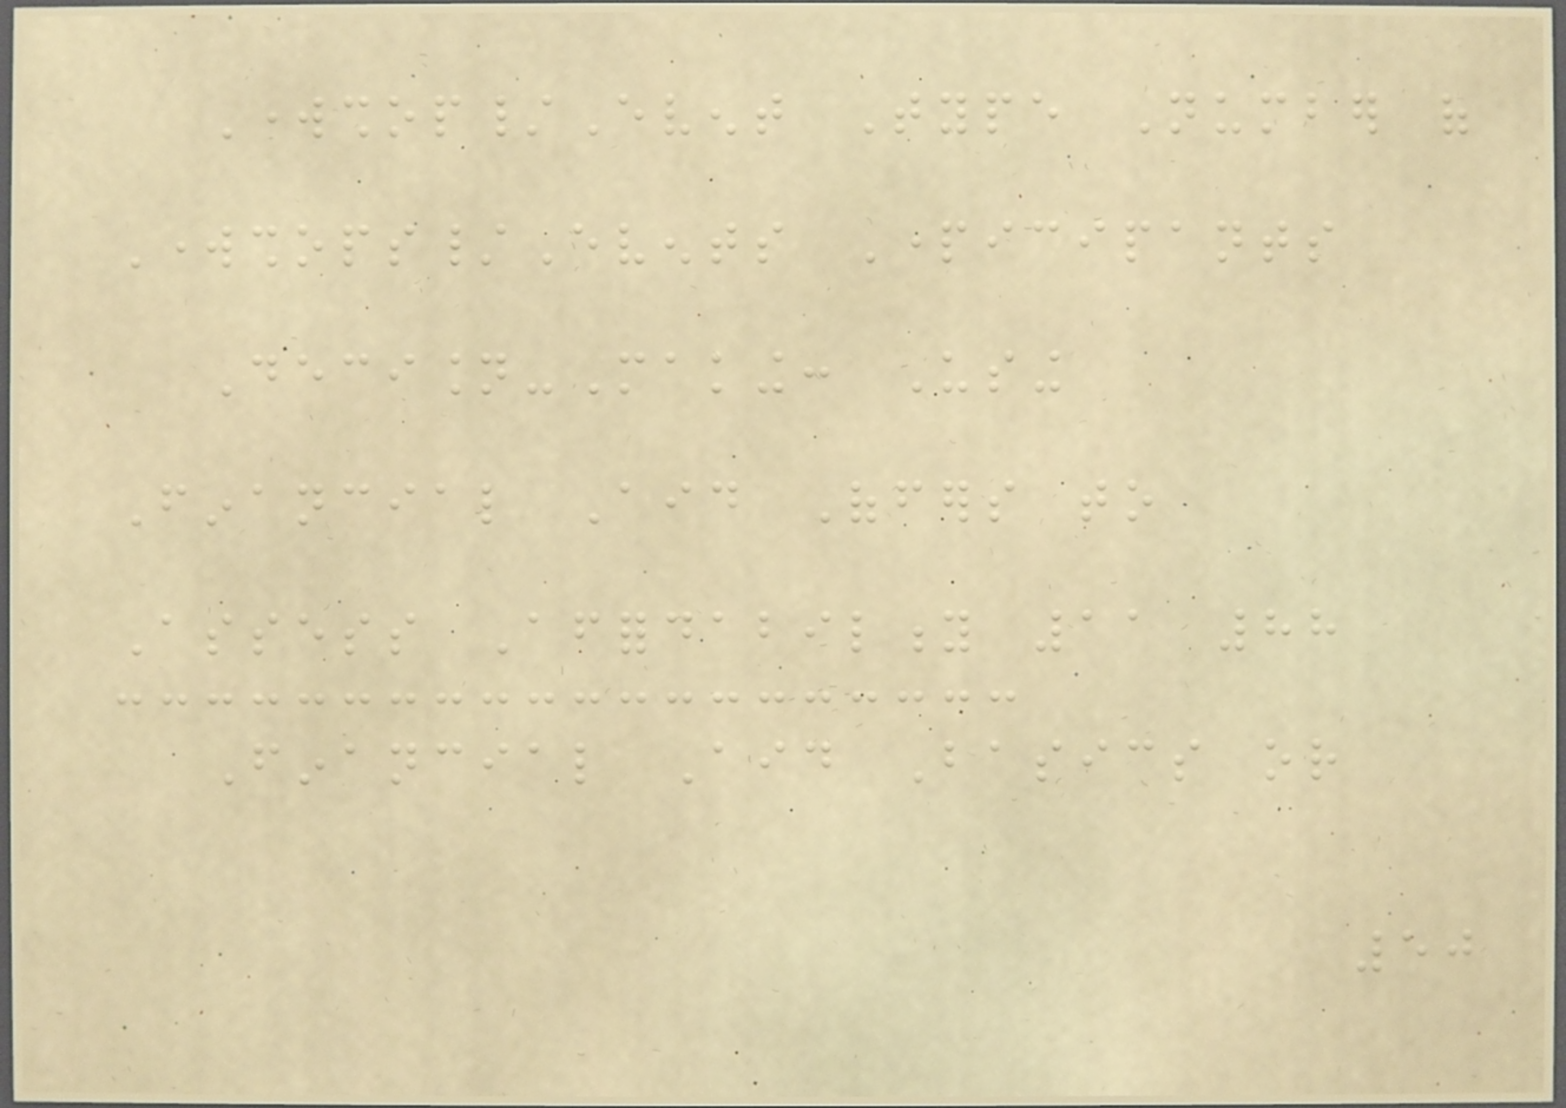Workshop/Event Type Number of
Workshops/Events Participants
Decision-Making: Using
Financial Aid Offers to
Assess Affordability 11 88
Financial Aid Basics or
50
